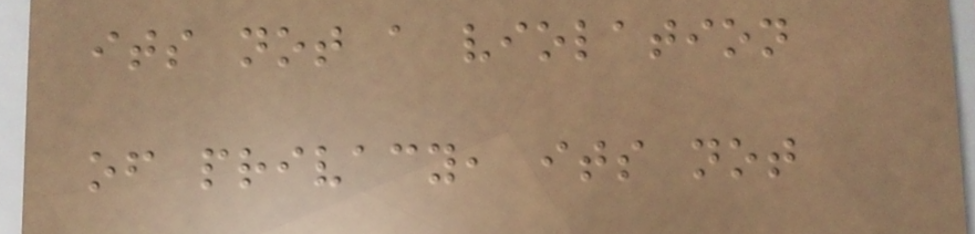its not a violation
of privacy, its not
